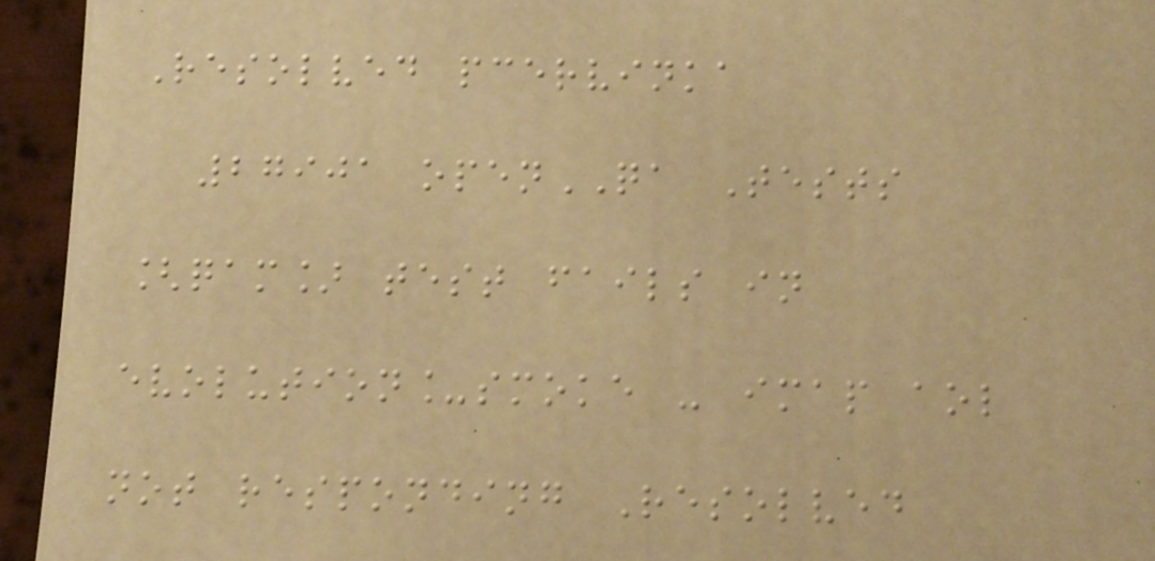Resolved pcervinka
27901 openQA Tests
[qam] test fails in
evolution_smoke - imap aol
not responding Resolved
